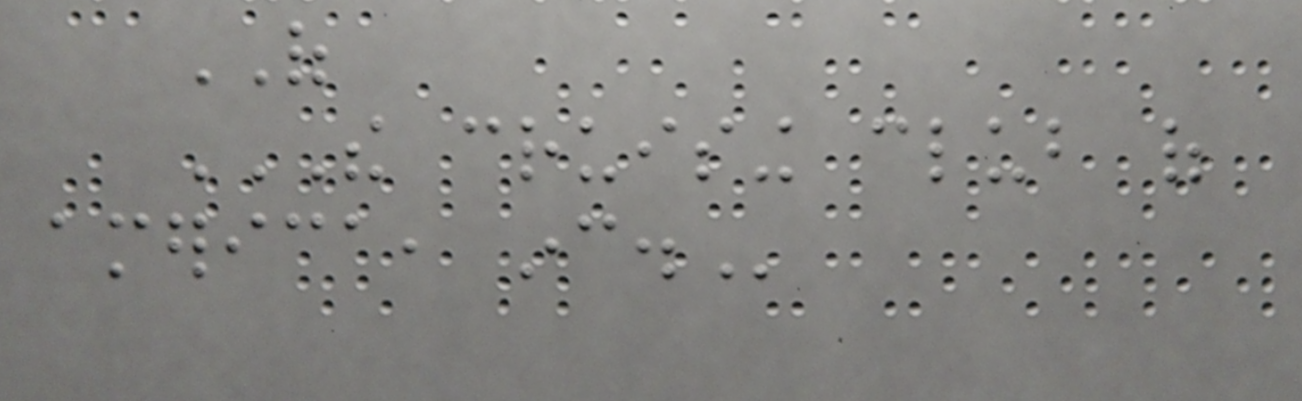OF
THE CRUISING CLUB OF
AMERICA, INC.
